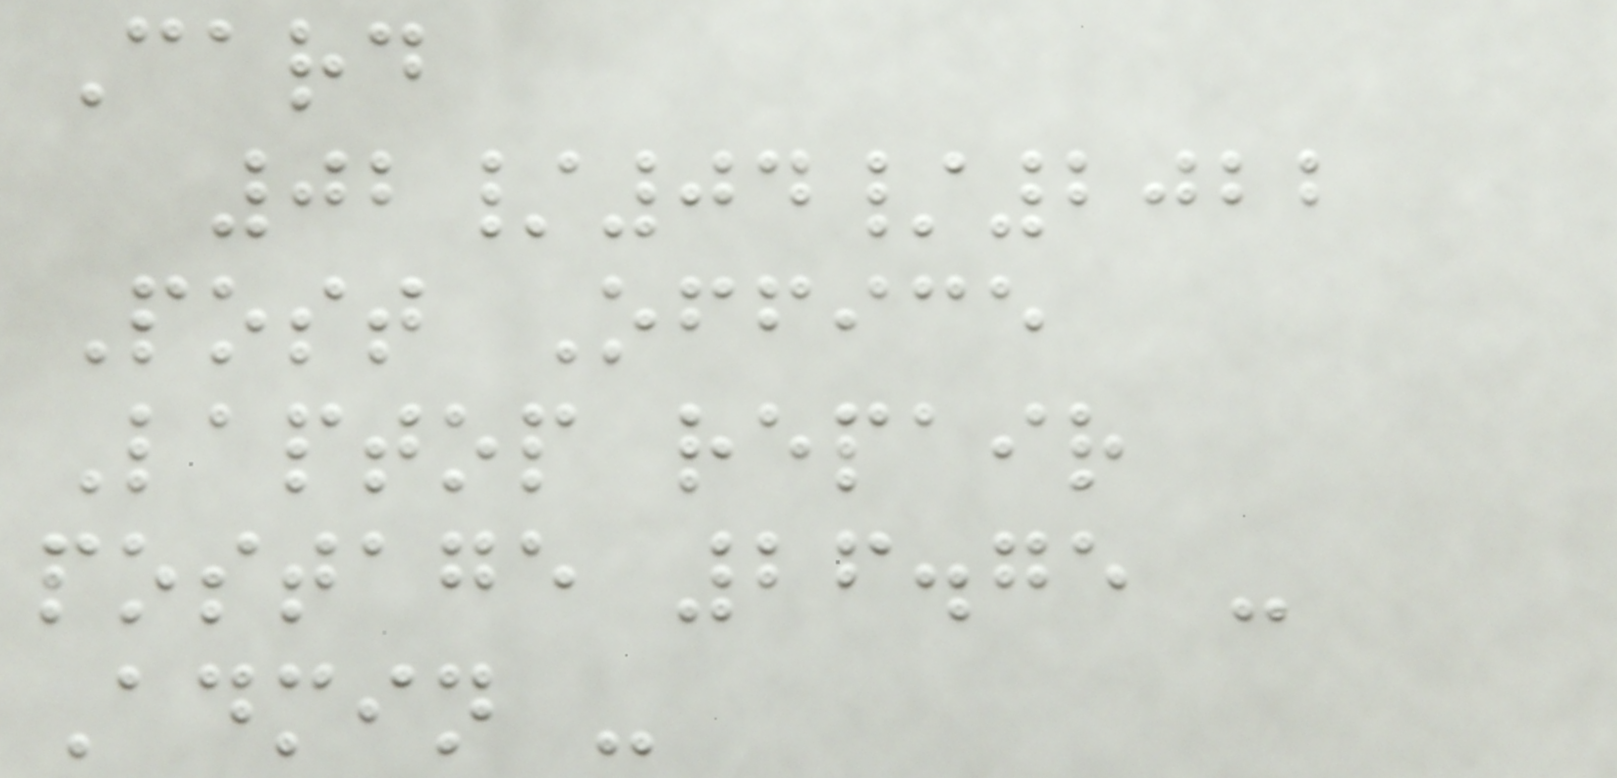Card
02/04/2022
Post Office
Laptop repair
postage 26.75 -
Admin -
